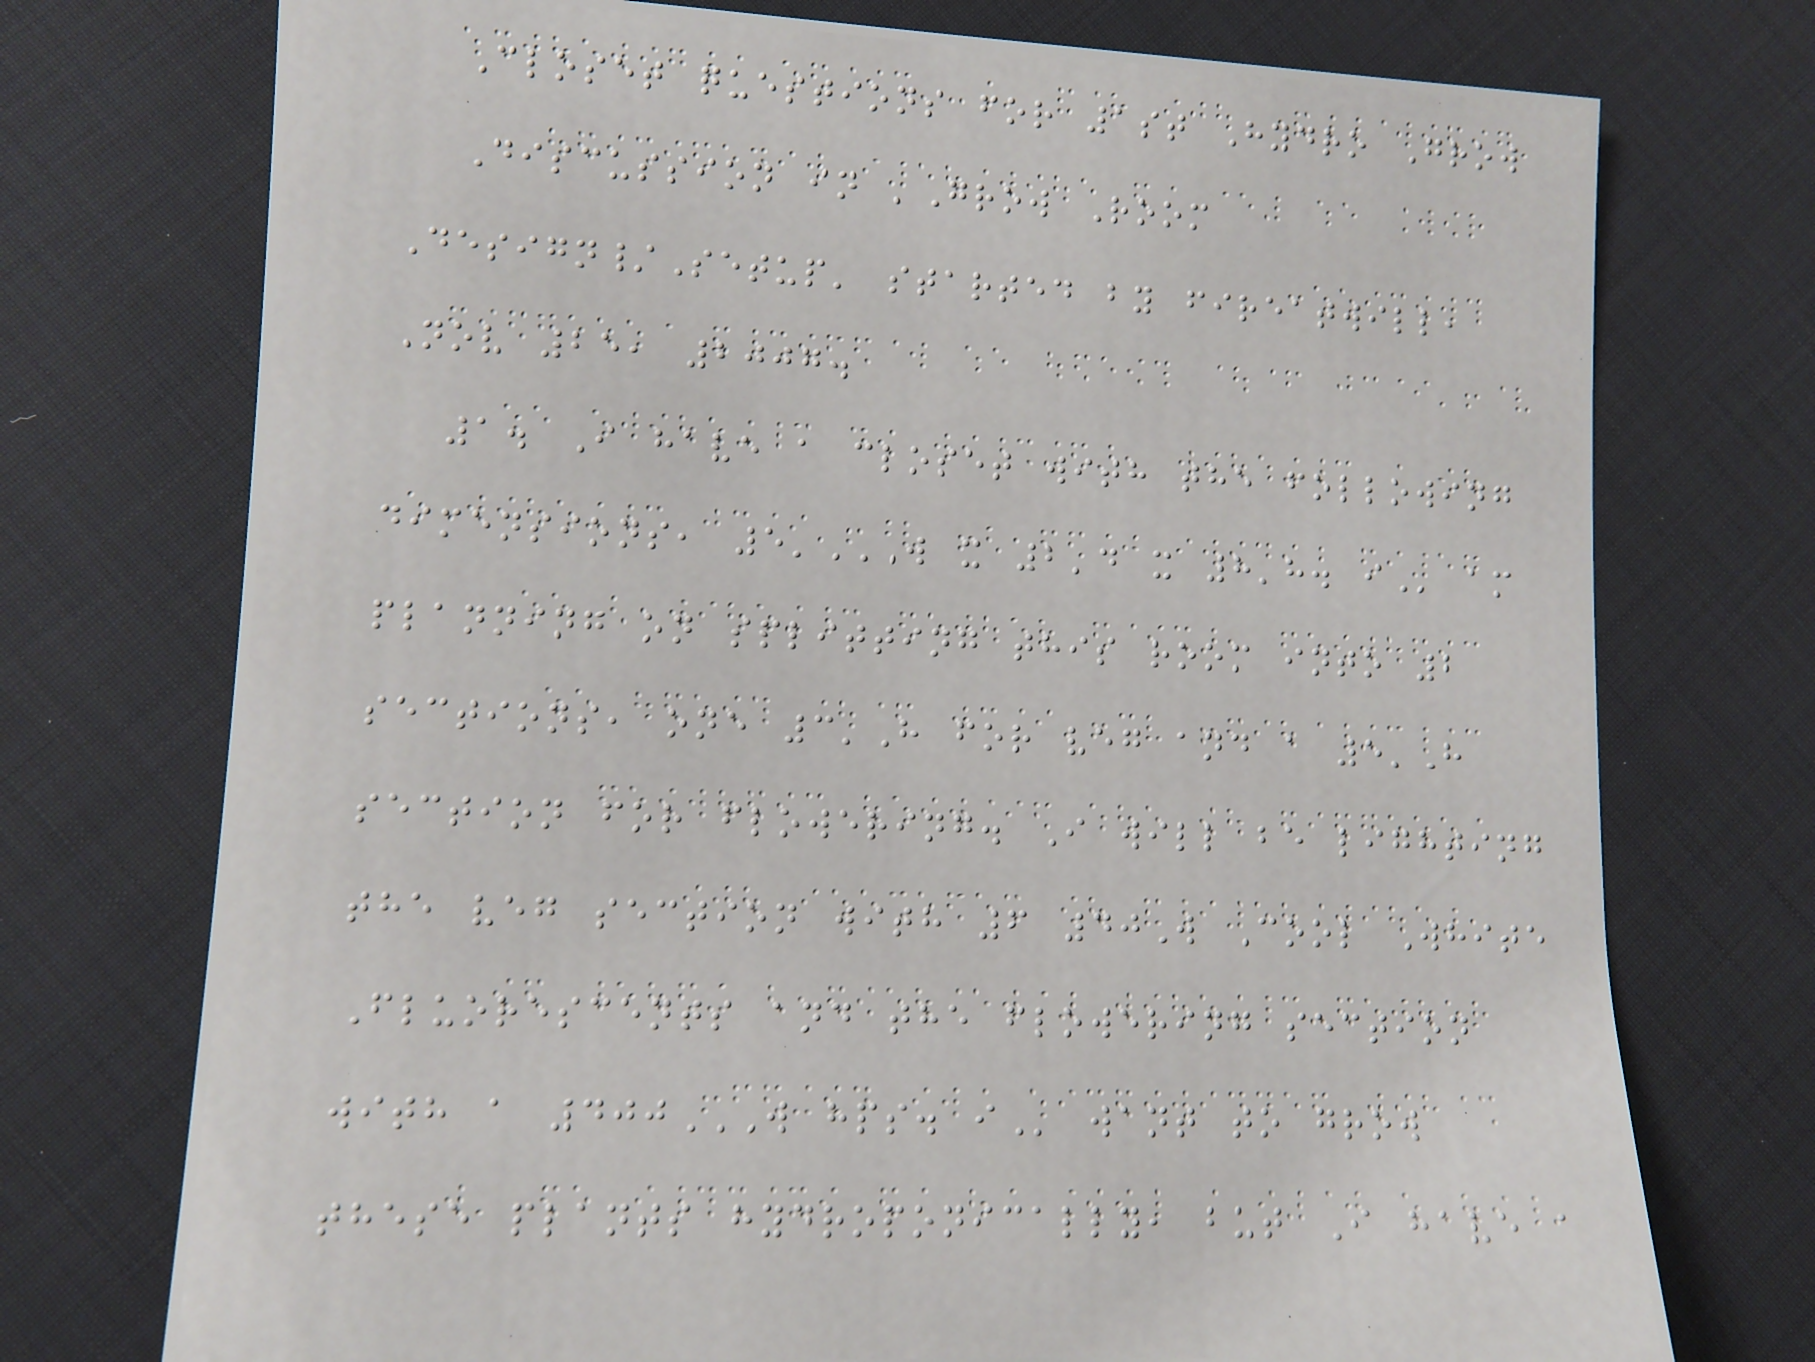Closet questions for 1st Hydro Grow
Discussion in 'Grow Room
Design/Setup' started by fireatwill,
Nov 25, 2007.
1. I have a closet with the following
dimensions, 5'W X 2'D X 8'H. I am
planning on splitting this room into 2
sections, one 3'H for veg and a 5'H
section for flowering. I will be lighting
the veg section with 6 40W Cool White
Fluorescents and the flowering section
with a 400W HPS. I want to grow
these plants hydroponically, but I have a
